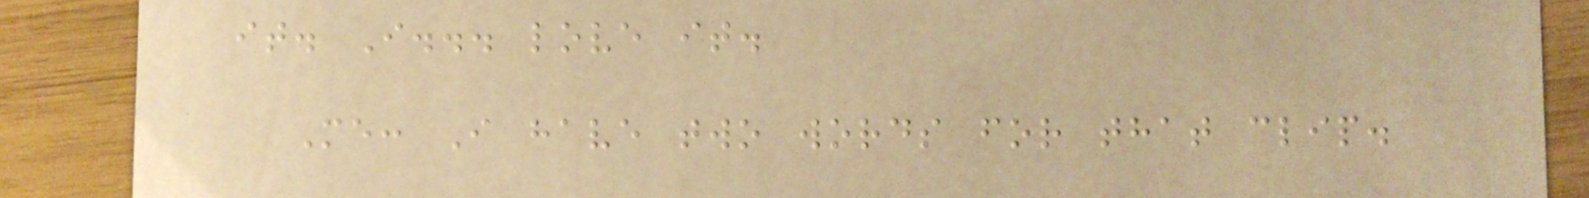it. I... love it.
Me: I have two words for that clip.
